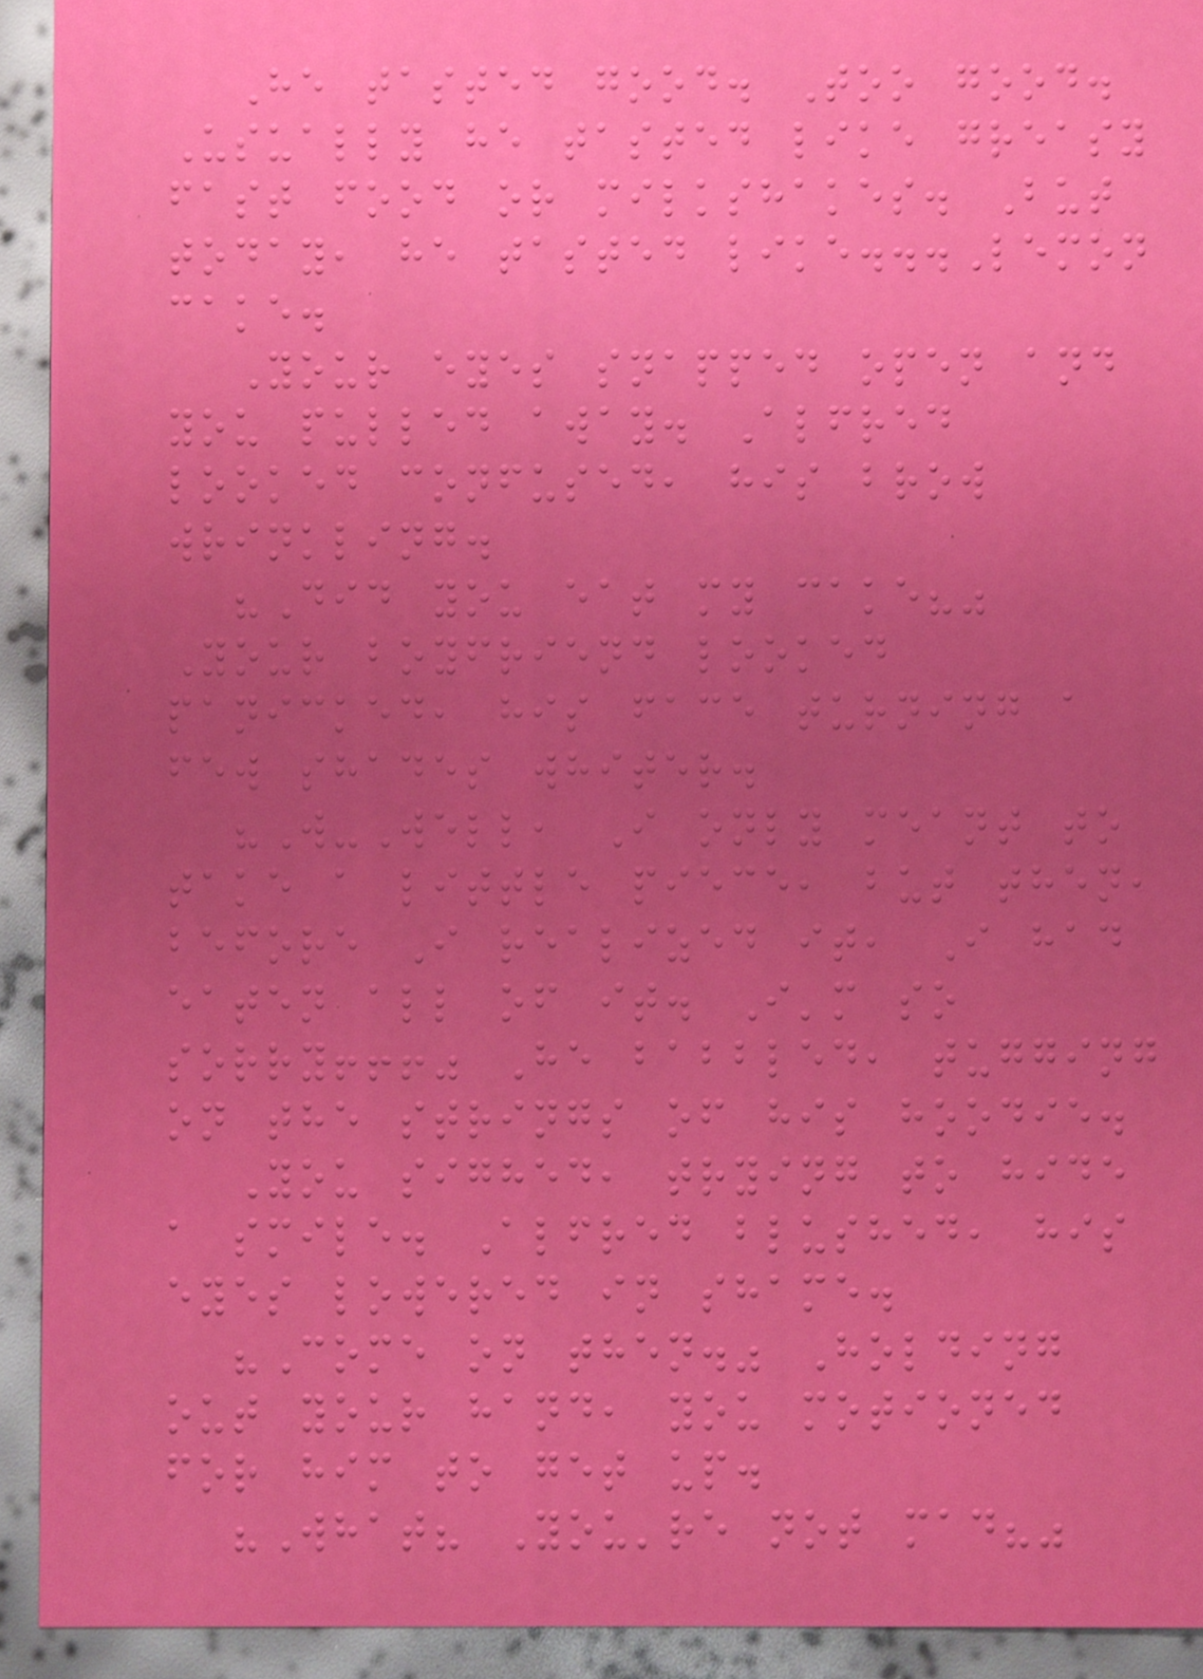He tasted good. Too good.
Usually he tasted like greasy
fast food or milkshakes. But
today, he tasted like...Lemon
cake.
Your eyes snapped open and
you pulled away. Alfred
looked confused, his brow
wrinkling.
"Did you eat my cake?"
Your boyfriend looked
panicked, his face turning a
few shades whiter.
"W-Well, I only meant to
take a little piece, but then,
before I realized it, I had
eaten all of it. I'm so
sorry!!!" He babbled, tugging
on the strings of his hoodie.
You sighed, trying to hide
a smile. Alfred blushed, his
eyes lowered in shame.
"Come on then." Holding
out your hand, you motioned
for him to get up.
"What? You're not mad?"
